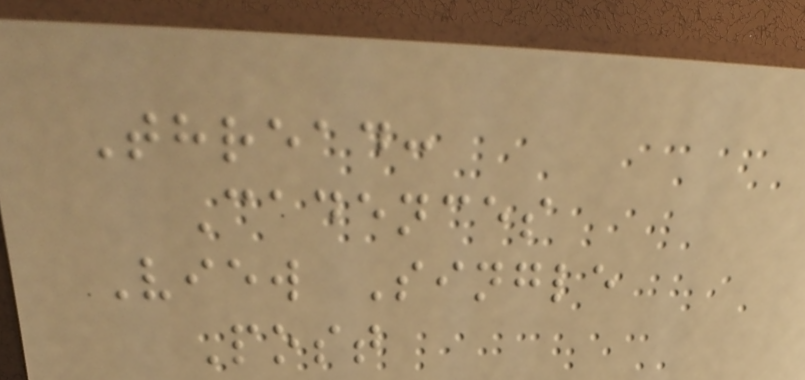Thread:
Cadences
View Single
Post
